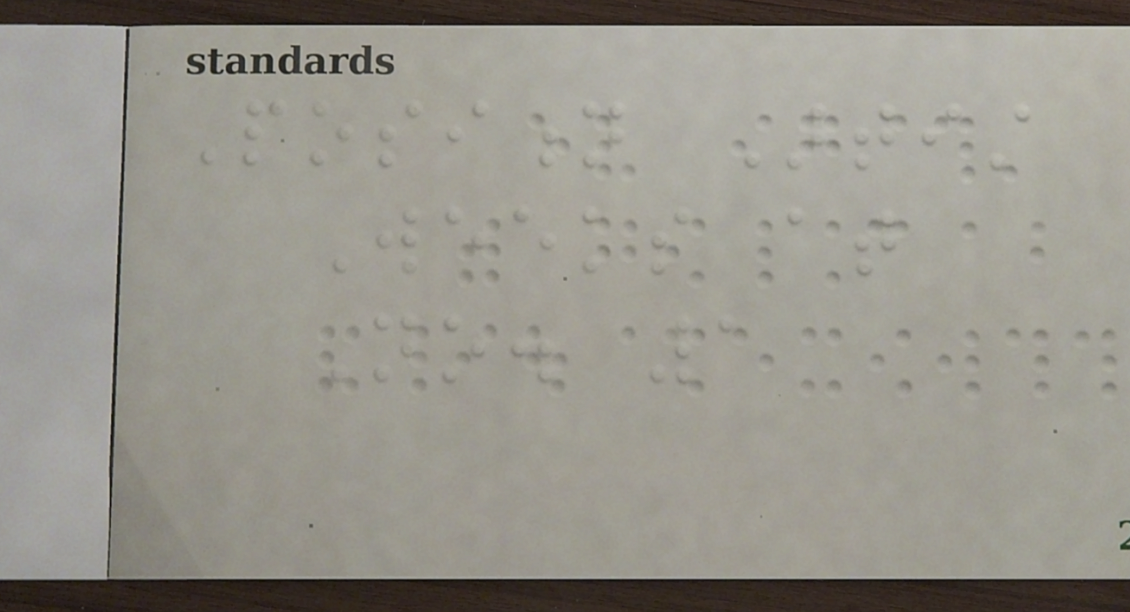Position Artist
Weeks at
No. 1
